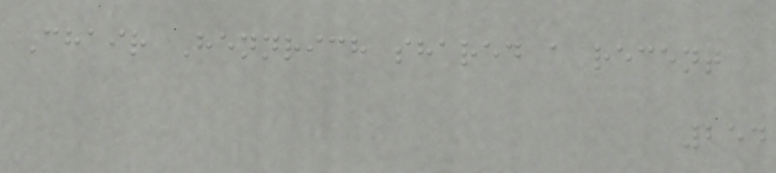Chair Hennrich shared a recent
254
